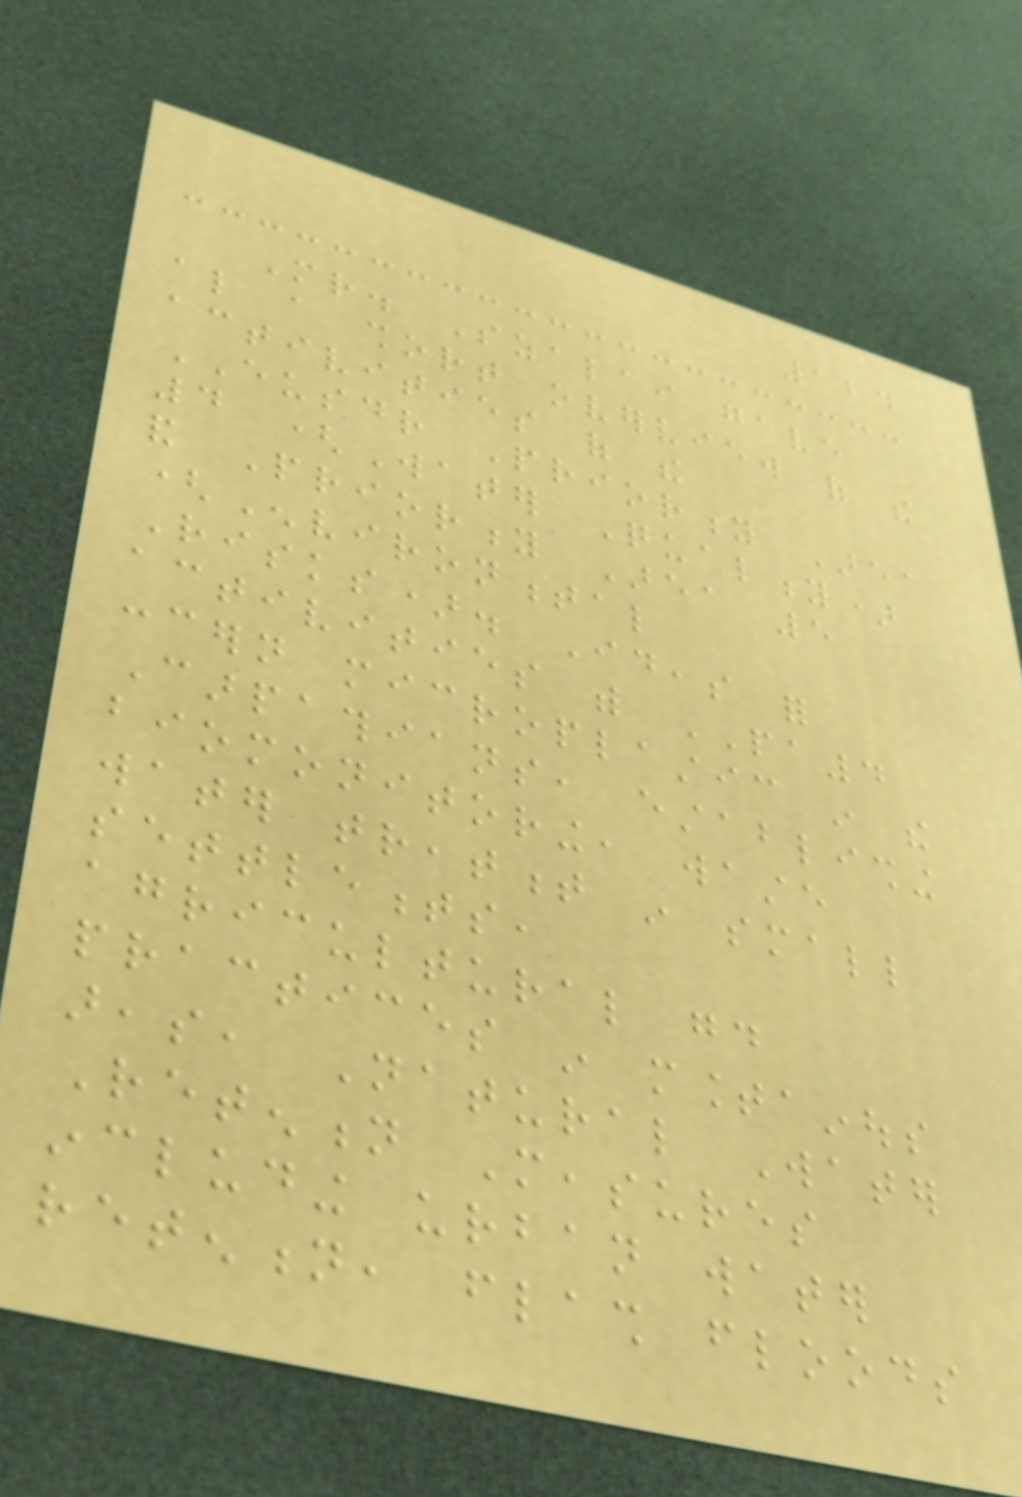124
Mr. Szalai gave
also a short overview of the
activities of the
EUSDR Priority Area
4 (Water Quality)
and Priority Area 5
(Environmental
Risks). Ideas for
activities with PA4
concern microplastic in the
Carpathians, establishing
biomonitoring, waste
water treatment in small
settlements,
agricultural good
practices in mountainous
areas, Natural Water
Retention Measures
including urban water
retention, flash floods
